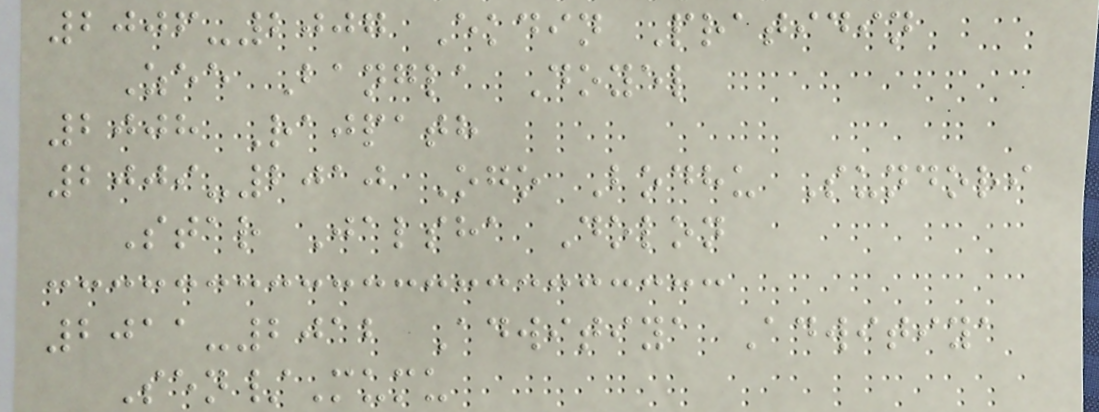2006-2007 Ekdin Pratidin
Zee Bangla Doyel
2008 Rajpath
2009-2010 Ogo Bodhu Sundori
Star Jalsha Dolon
2011-2012 Adwitiya Adwitiya
Sen/Mumu
